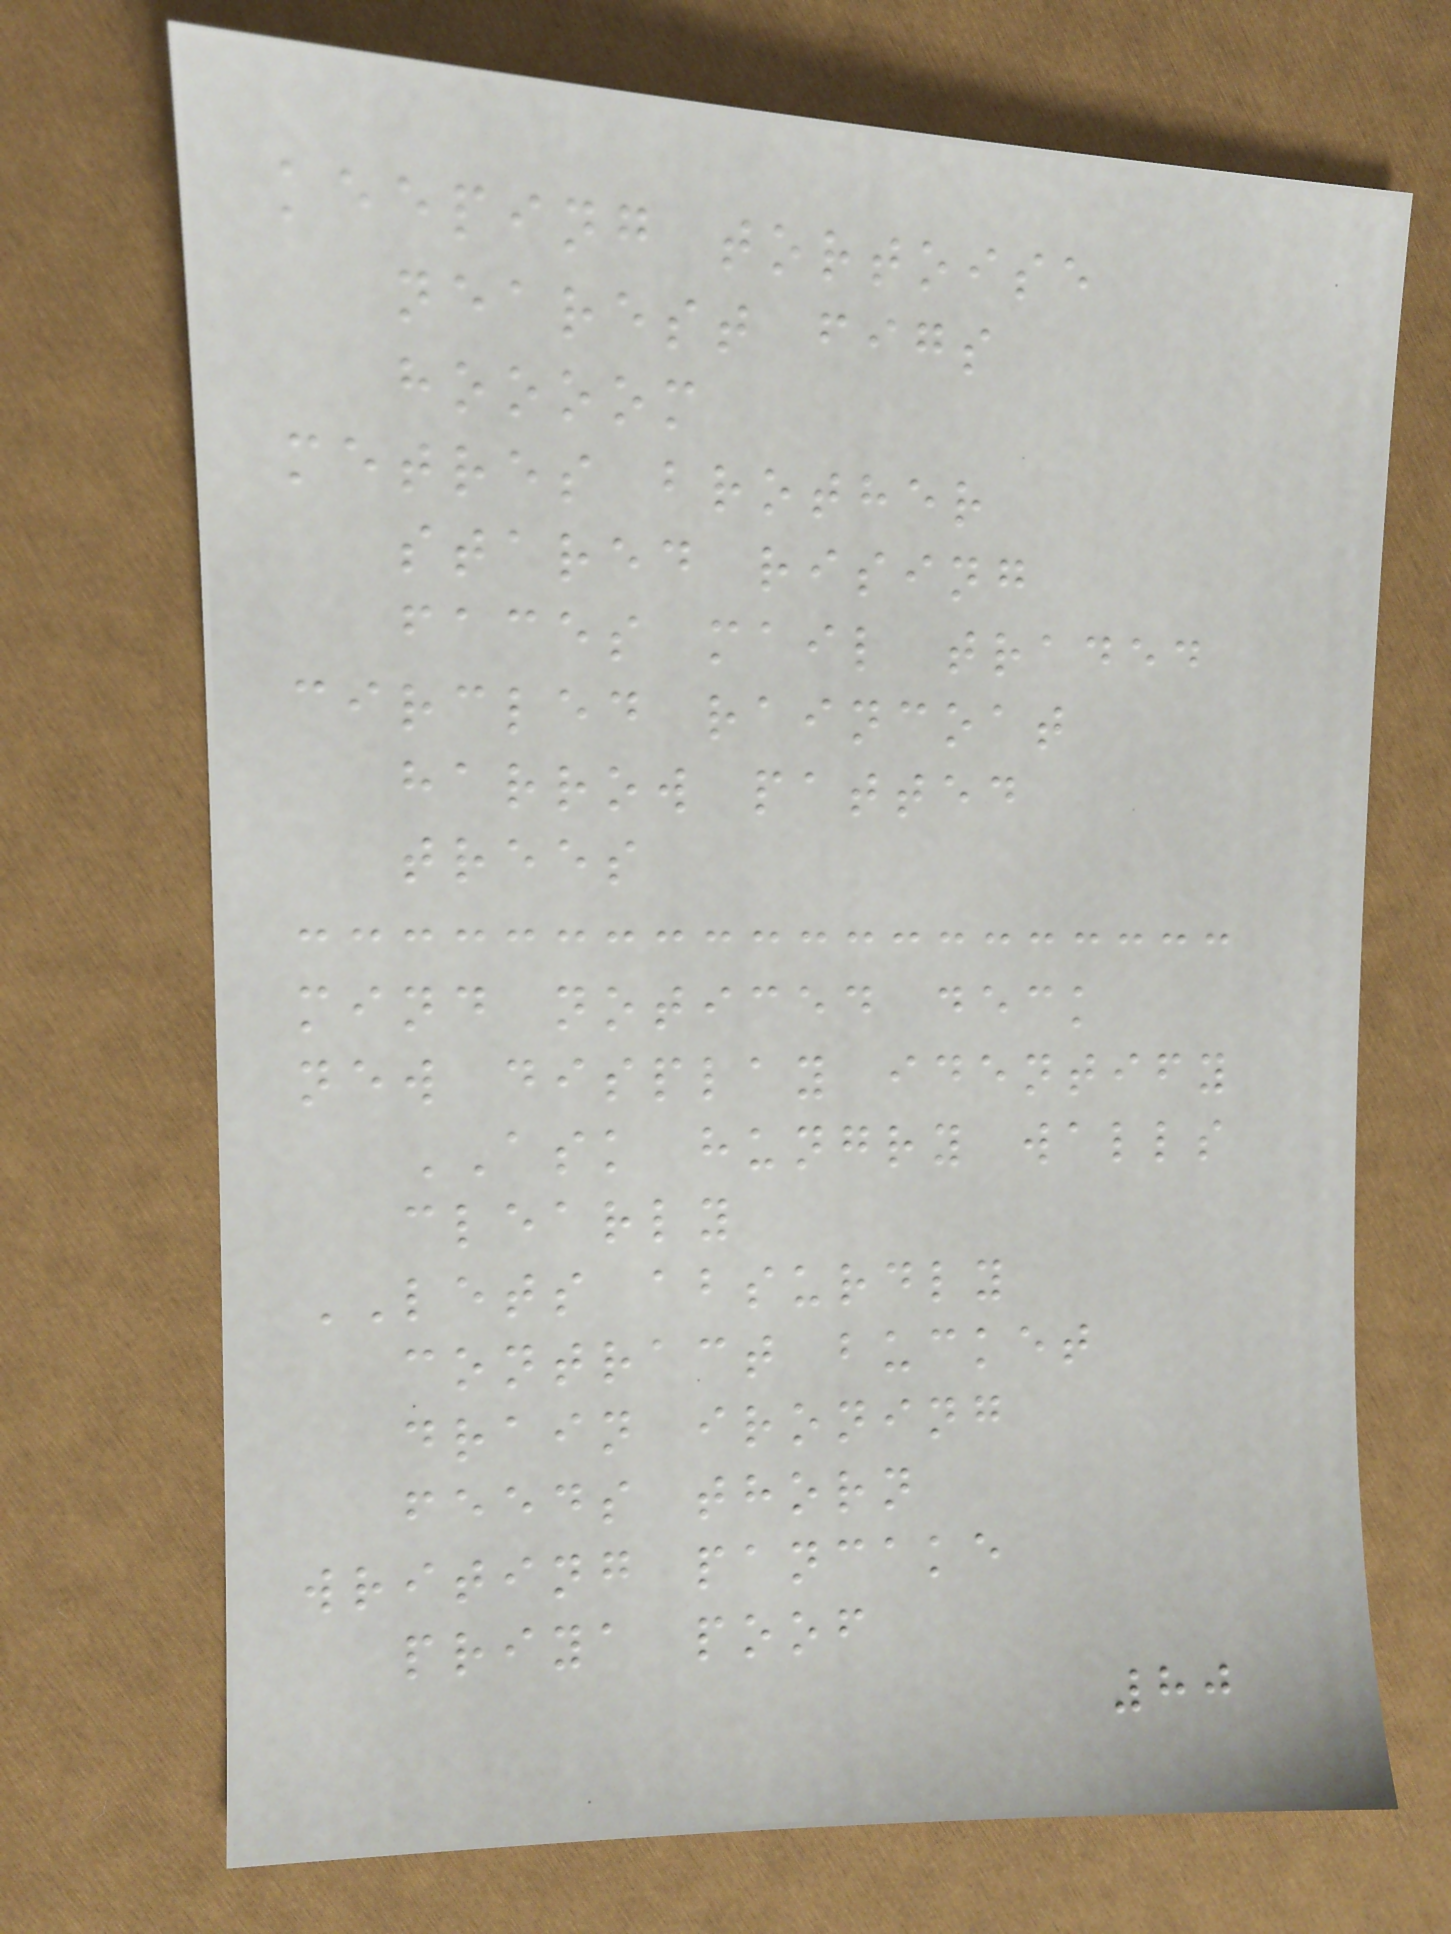keeping tortoise
nearest figs
hoooom
metres brother
stared rising
faces mail traded
circled raincoat
harrow patted
trees
mind noticed deck
new display identify
ASK hungry walls
clearly
LETS absurdly
contract bucket
drain ironing
feeds thorn
writing pancake
priya poof
80
